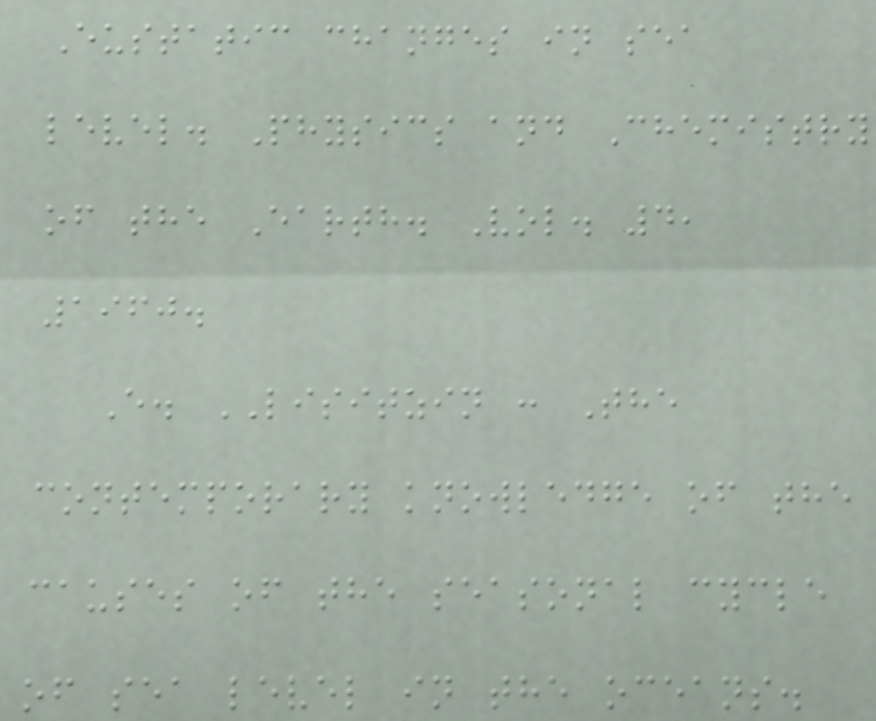Eustatic changes in sea
level. Physics and Chemistry
of the Earth. Vol. 4,
1960.
E. LISITZIN : The
contemporary knowledge of the
causes of the seasonal cycle
of sea level in the oceans.
